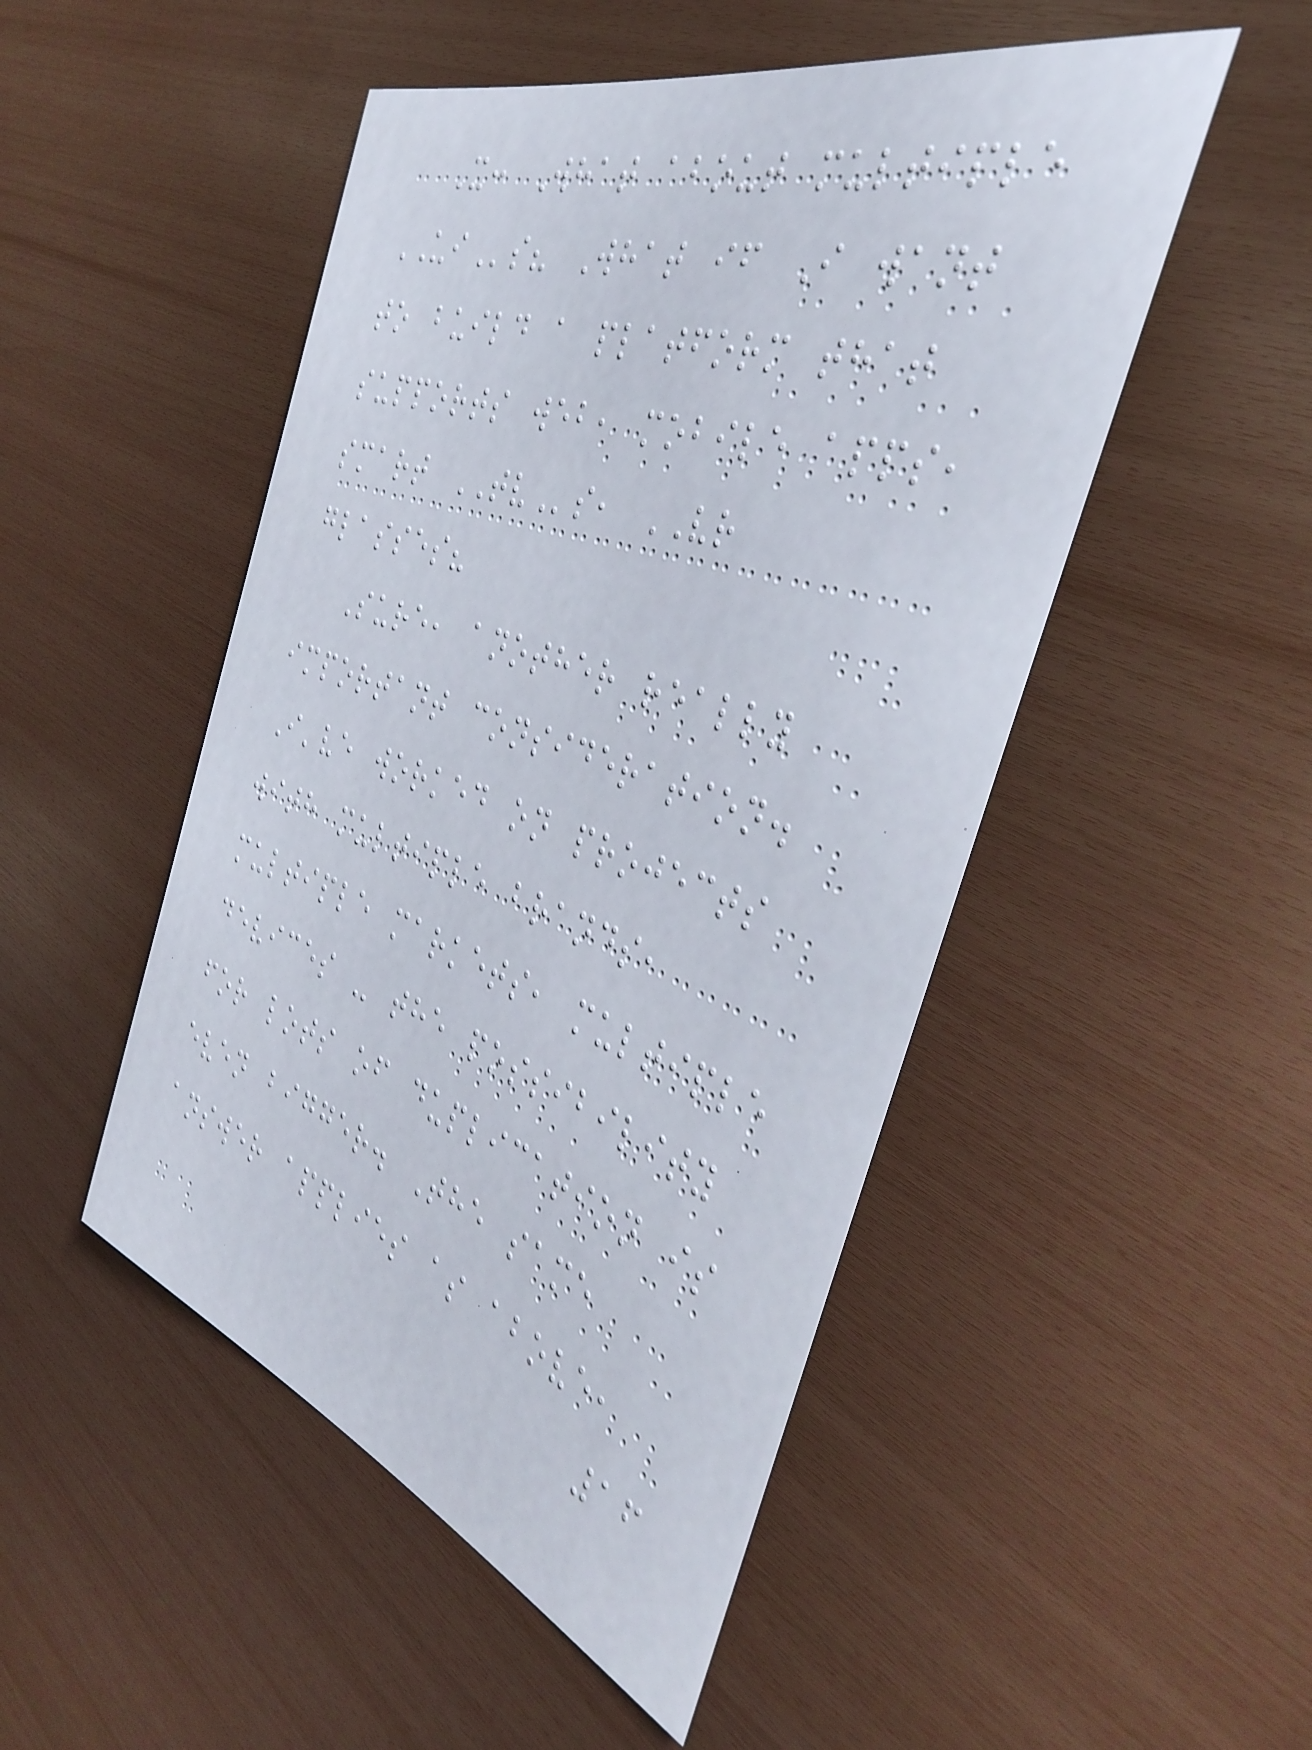X: What about multiple
UIs? What if I want
to build a platform that
supports web, mobile apps,
smart TVs, VR
glasses?
Sure, another really
important consideration.
I've worked on projects
with multiple brands,
multiple markets, multiple
devices - the possibility
for lots of duplication is
even bigger. The same
answer applies as above,
16
